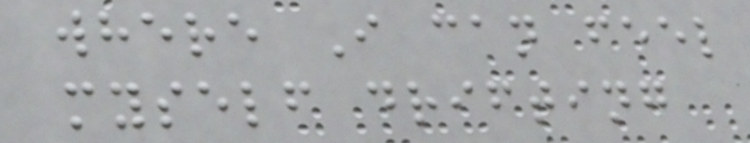where I can feel
myself drifting
